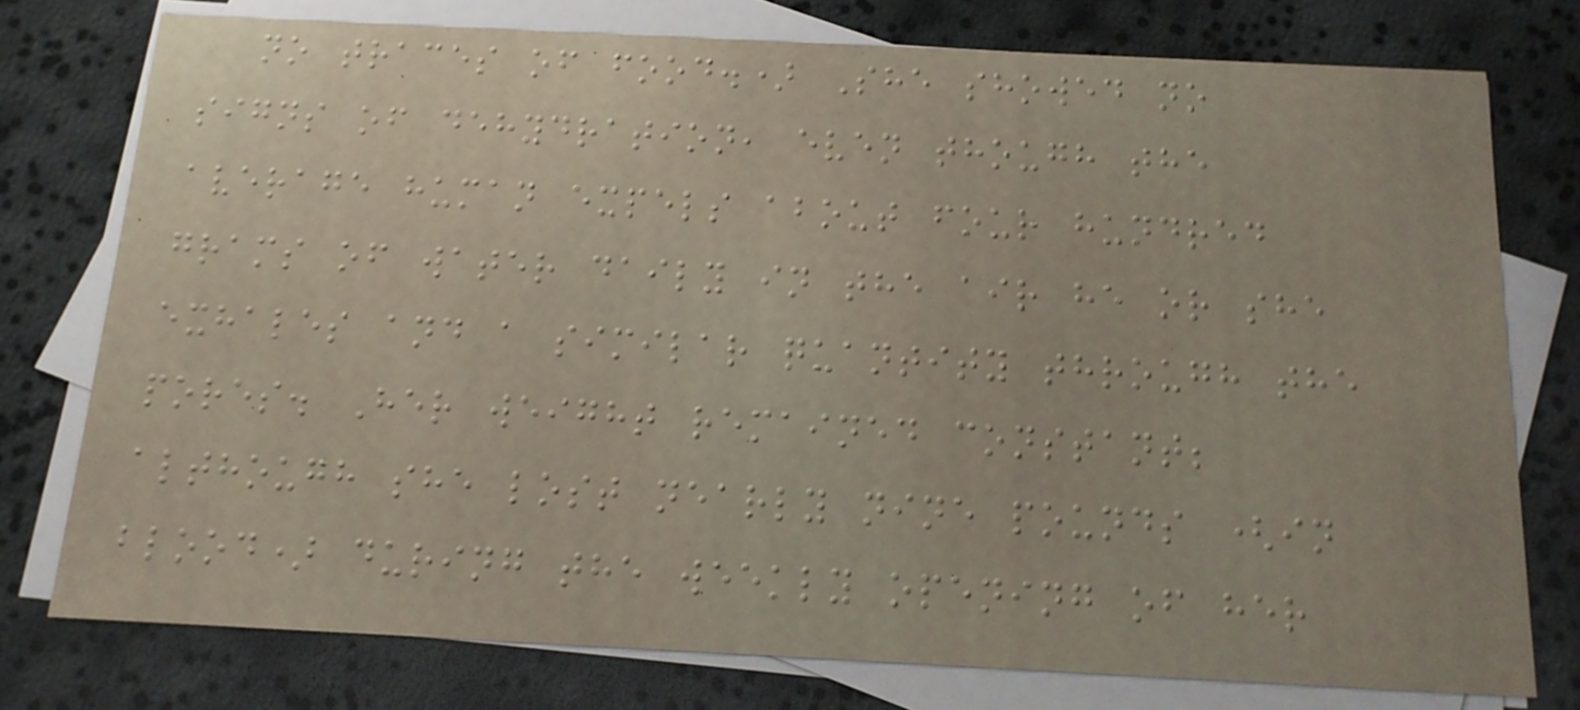no traces of food.) She showed no
signs of dehydration, even though the
average human expels about four hundred
grams of water daily in the air he or she
exhales and a similar quantity through the
pores. Her weight remained constant;
although she lost nearly nine pounds (in
blood) during the weekly opening of her
